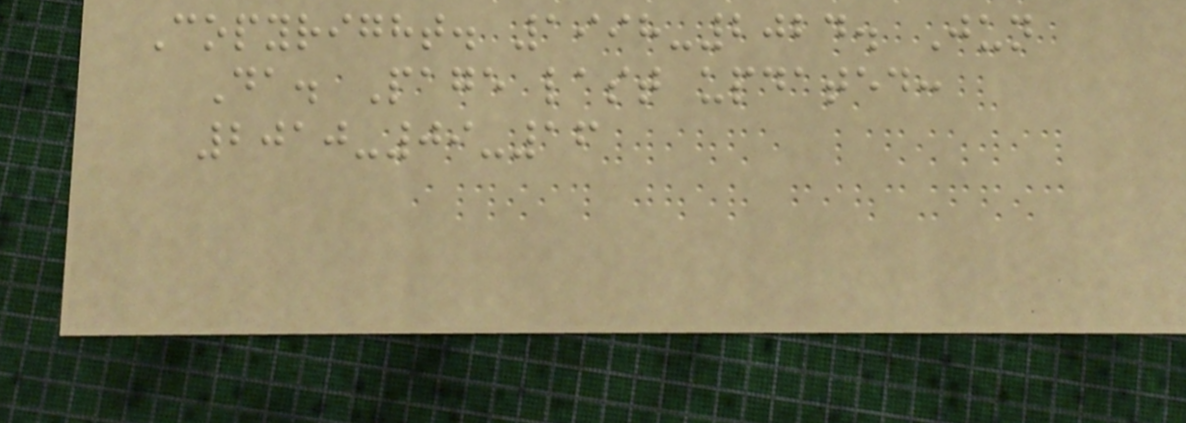Copyright. 1998-2024. Jun
Da. Page last updated:
2010-09-16
